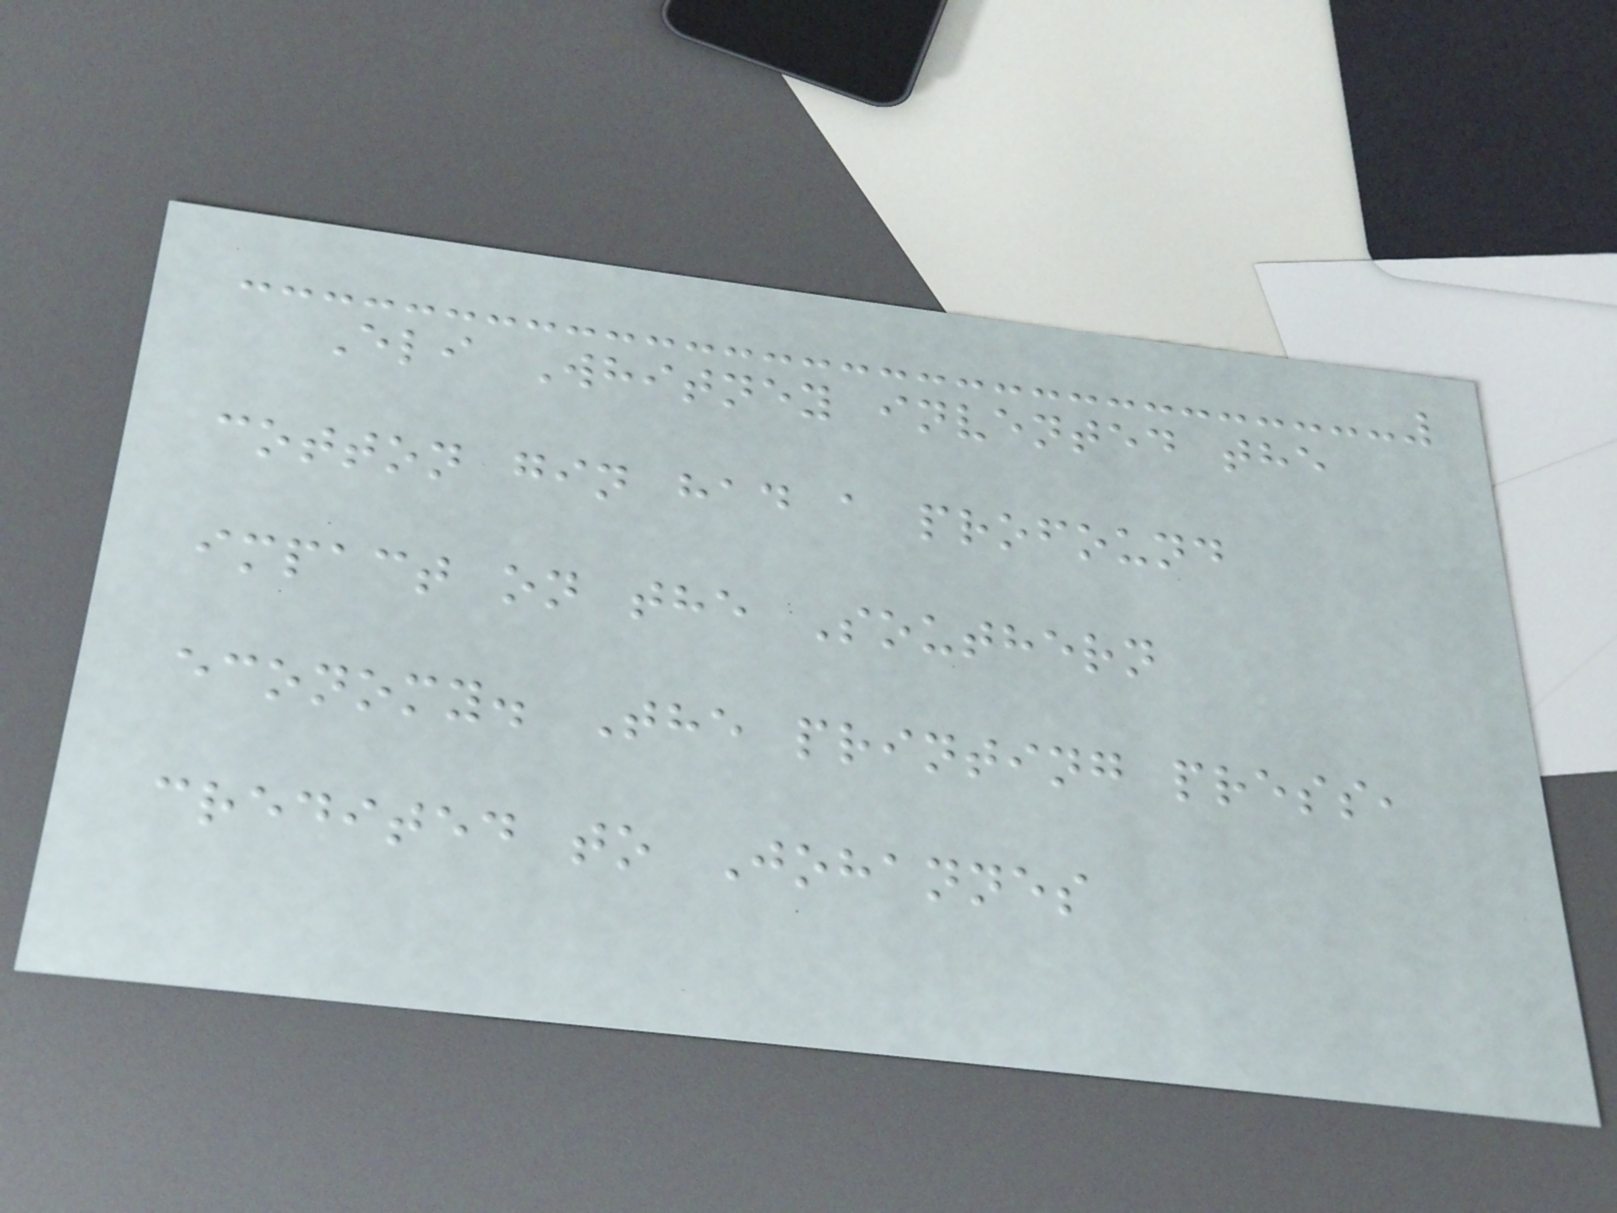Eli Whitney invented the
cotton gin had a profound
impact on the Southern
economy. The printing press,
credited to Johannes
